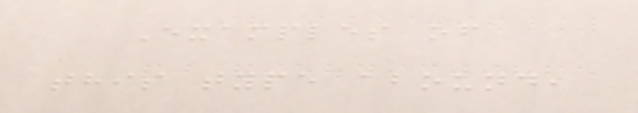Examples of
this type abound,
